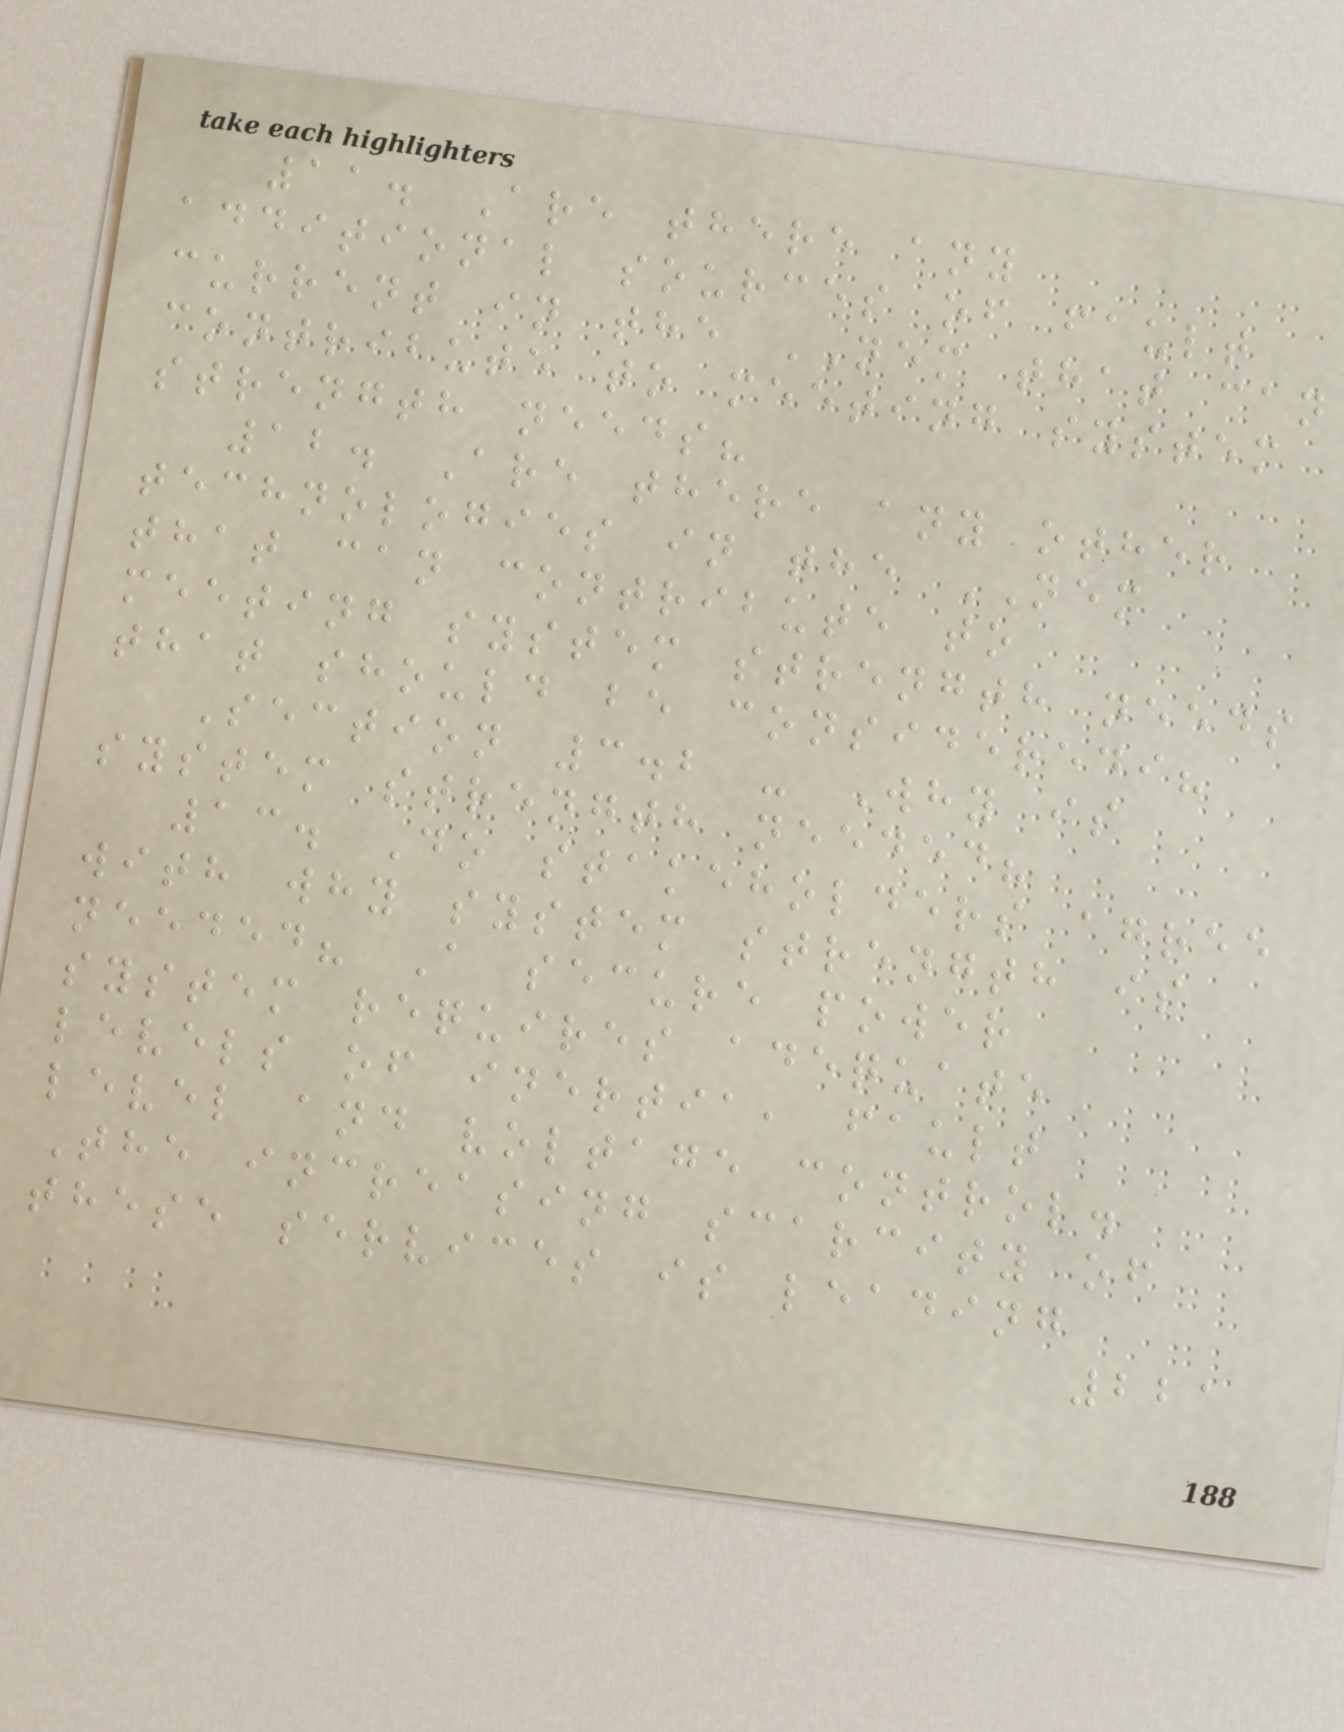11. Are there any
additional sources of fault
current in the NEM that can
contribute to meeting system
strength needs?
12. Are there any other
technologies in the NEM
that can contribute to
meeting system strength needs
that should be consideredi?
Section 3.2 - Why is
system strength needed?
13. Do stakeholders agree
with why system strength is
needed? A secure power
system requires adequate
levels of inertia, fault
level and voltage control.
The increasing scarcity of
these services is leading
221
